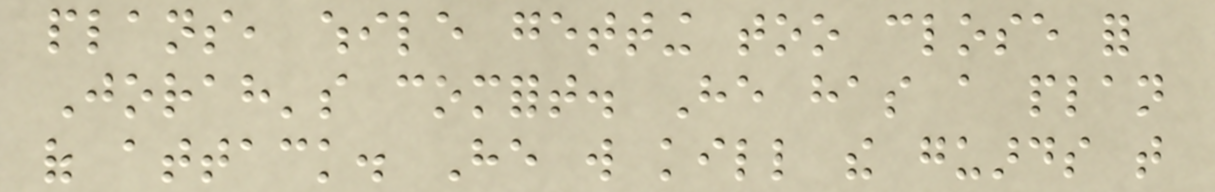plans, while getting too close for
Jorah's comfort. He has a plan
of attack. He will kill the guards that
